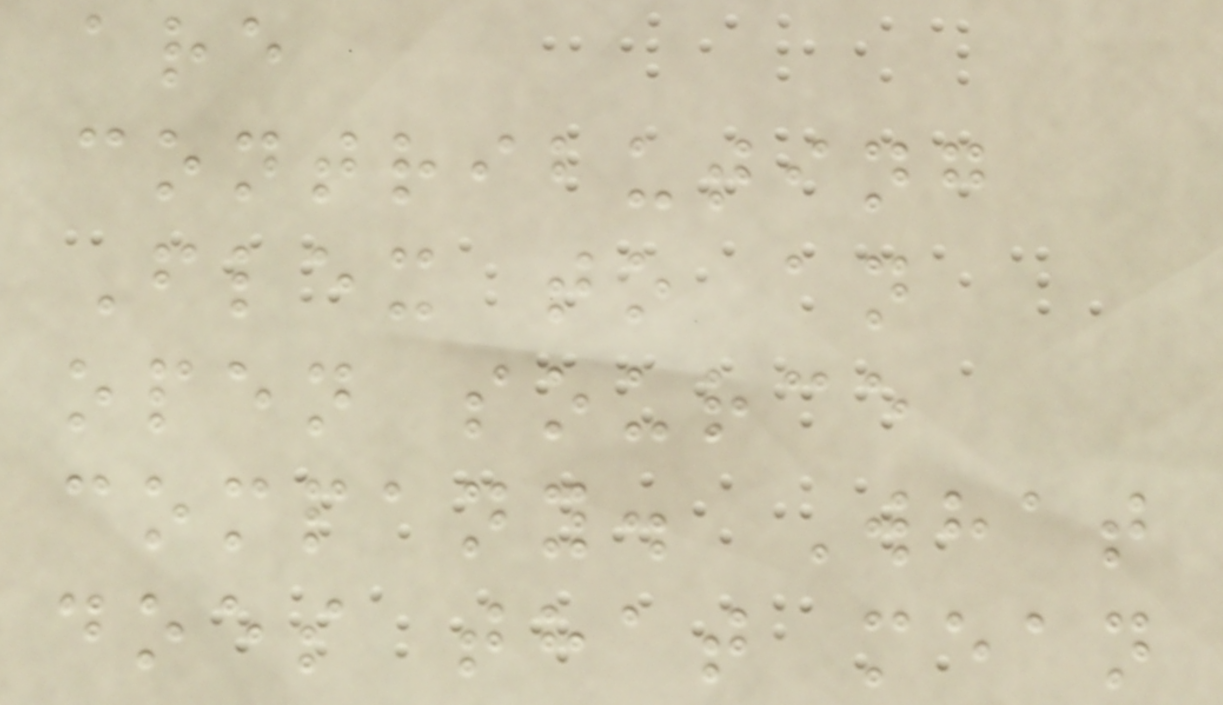are
contributing
Flex to an
open source
company. What
does that mean
